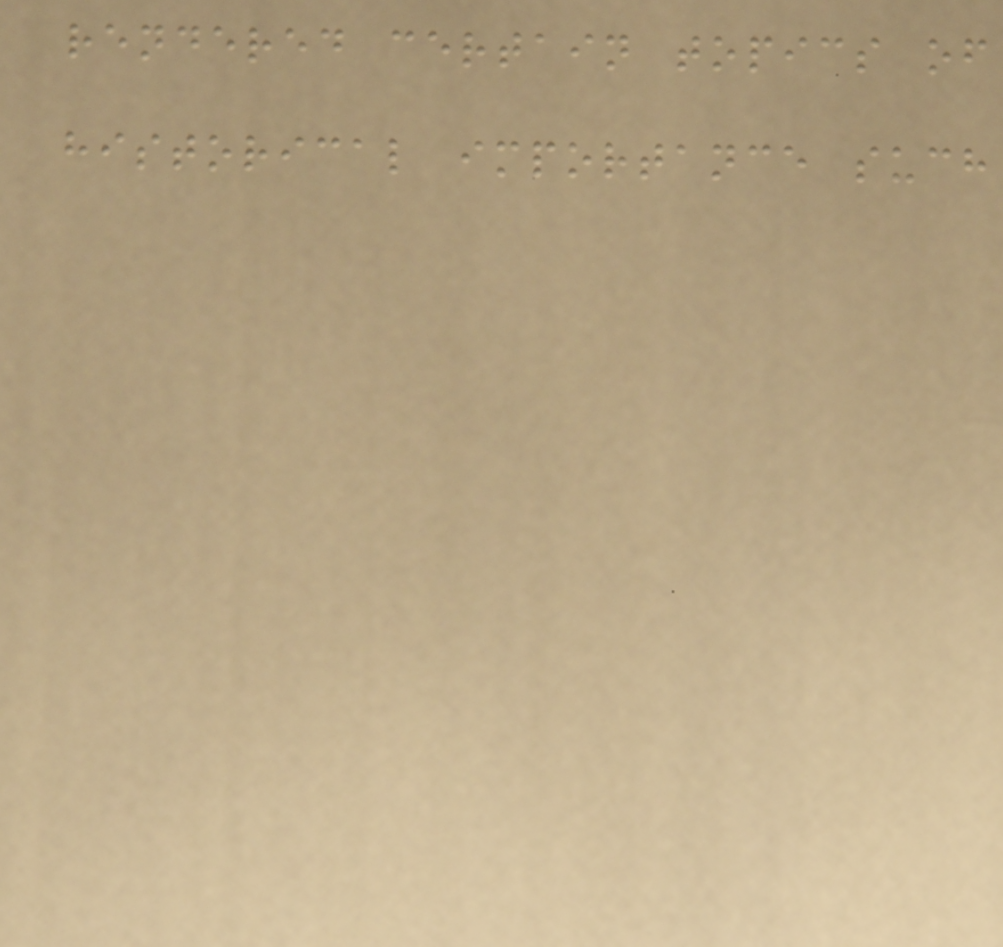rendered certain topics of
historical importance such
